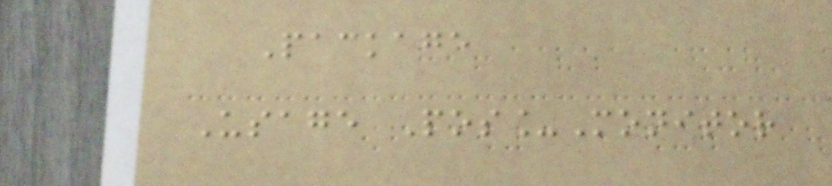Package
Usage Pos_Monitor
